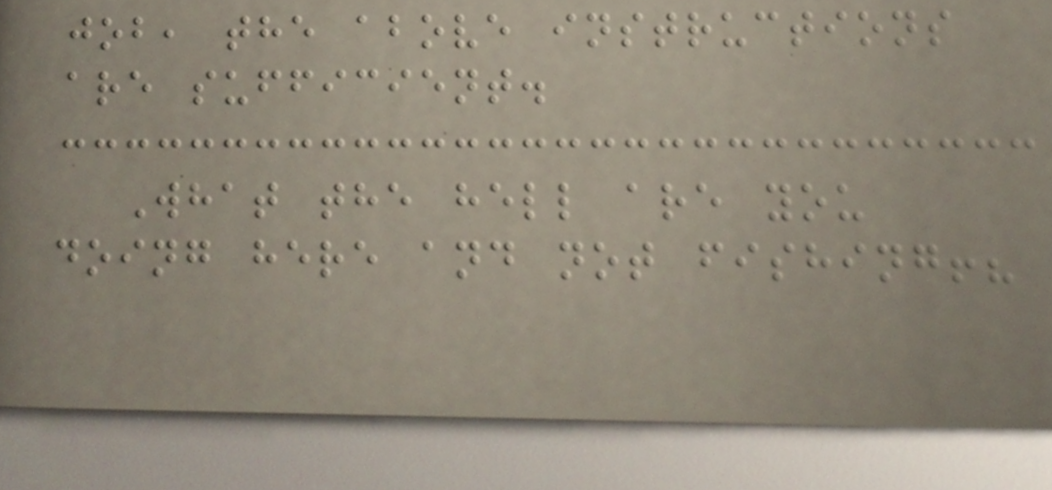job, the above instructions
are sufficient.
What the hell are you
doing here and not fishing!?
